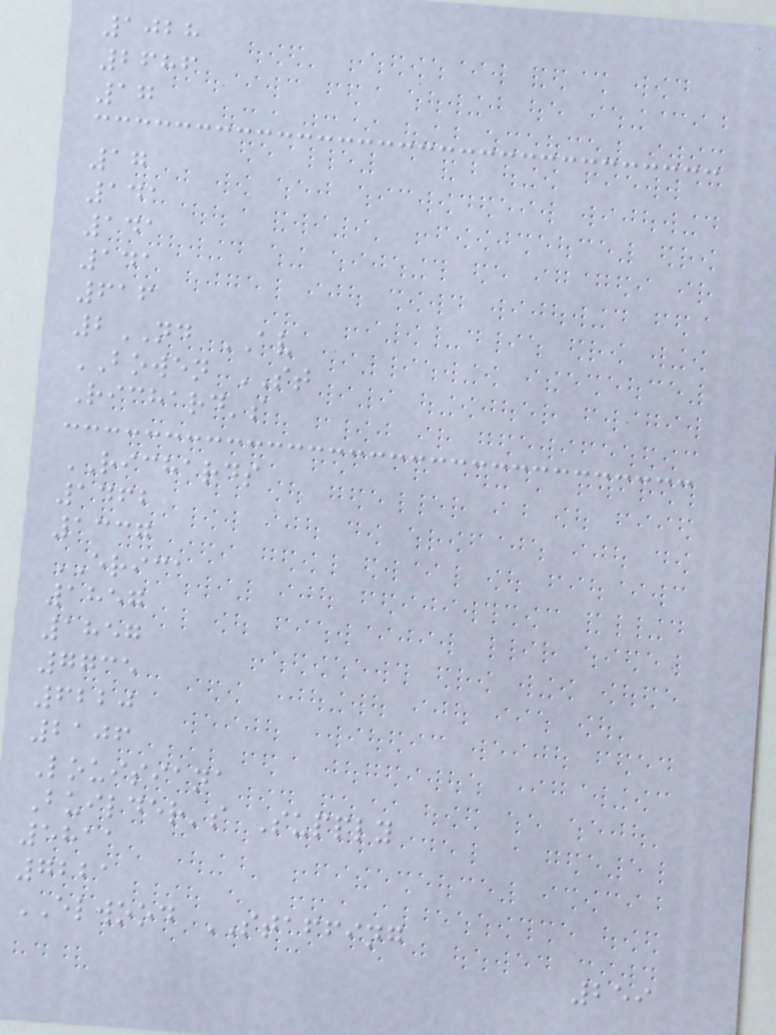1028
2686
17
17
141
141
141
616
2ND AV
BOWEN ST
Richard's
RICHARDS
1462
1337
ERICA
1857
1857
7735
6220
2106
Louisiana
Builder's Supply
5811
7221
ELWOOD STAFFING
259
